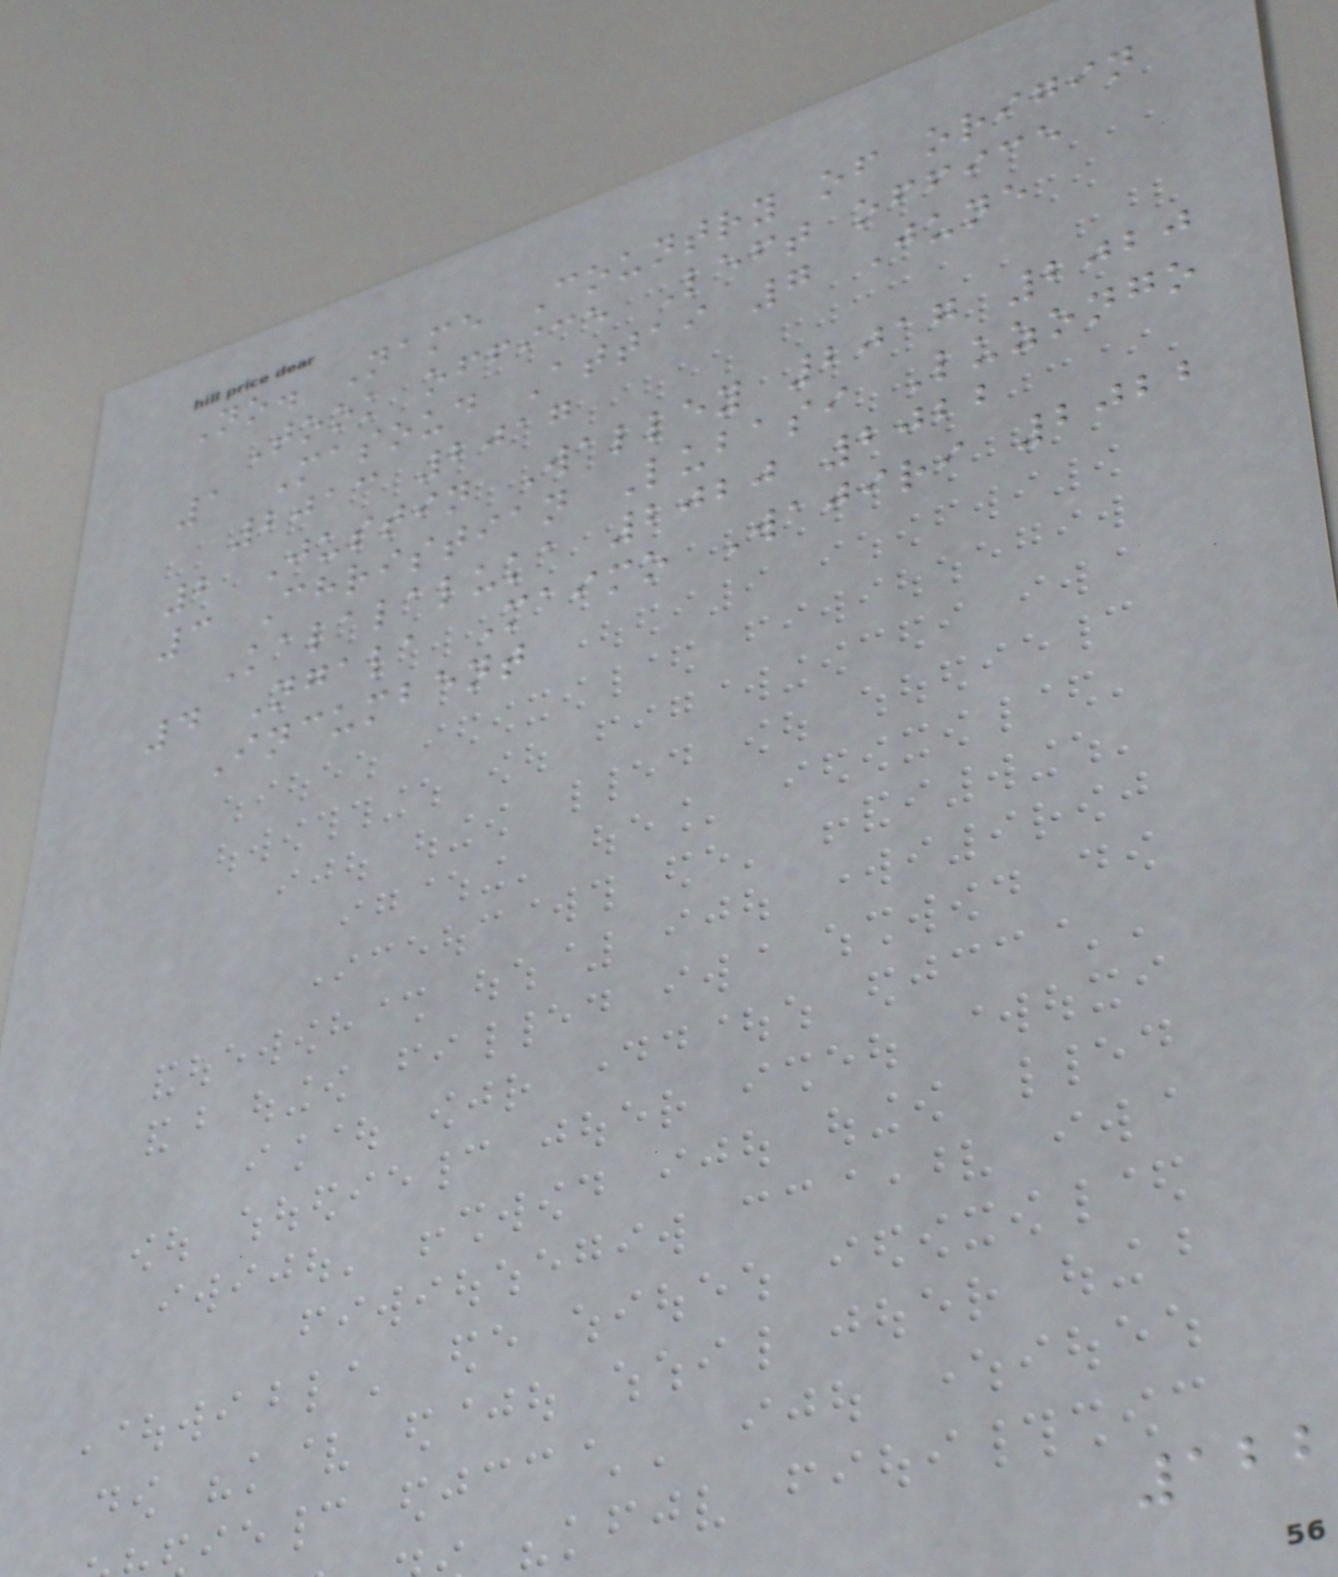No. Name Country of origin
Took office Left office
1 Masoud Attai 7 June
2013 2017
2 Justin Walley 2017 2020
3 Christian Lubasi Luzongo
Kalalaluka 2020 2022
4 Ngala Maimo Wajiri 2022
Incumbent
122
